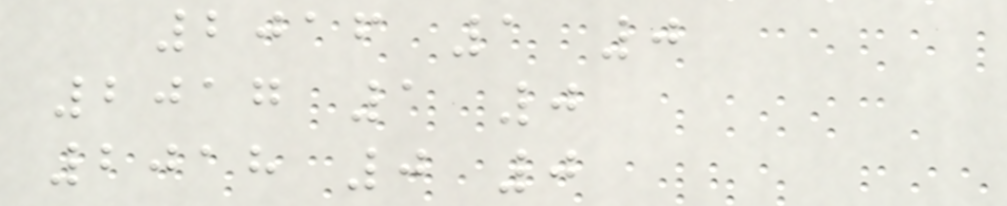2016 1 0
2017 1 0
2018 0 0
